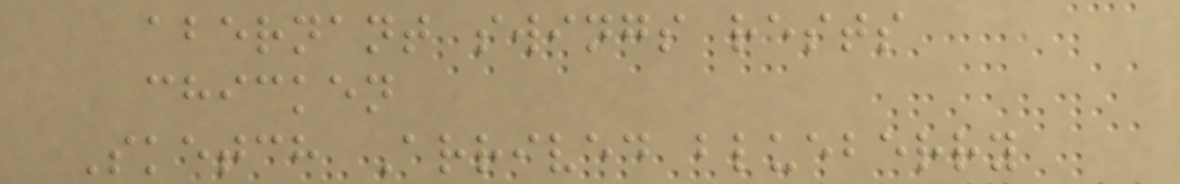abernant swings rests
chicken
Sketch Arrived blueberry
